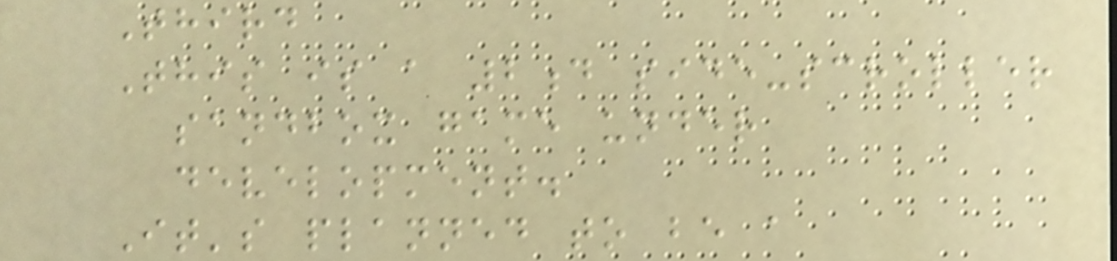Third
This is a 2d side-scroller
sandbox game under
development.
It's planned to be a
